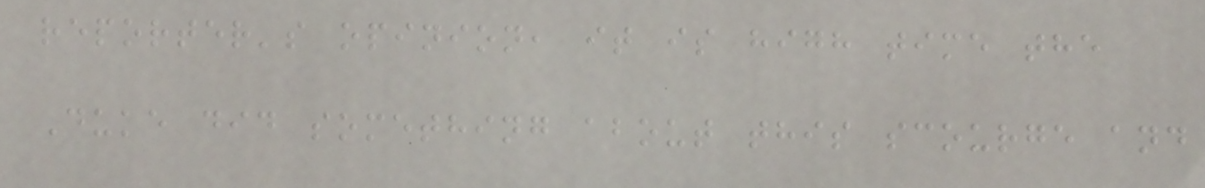reporter's opinion, it is high time the
Duke did something about this scourge and
